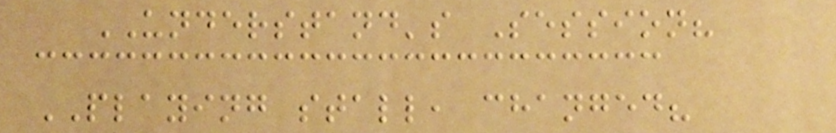UNDERSTAND's Session?
PLAYING stall, changed?
